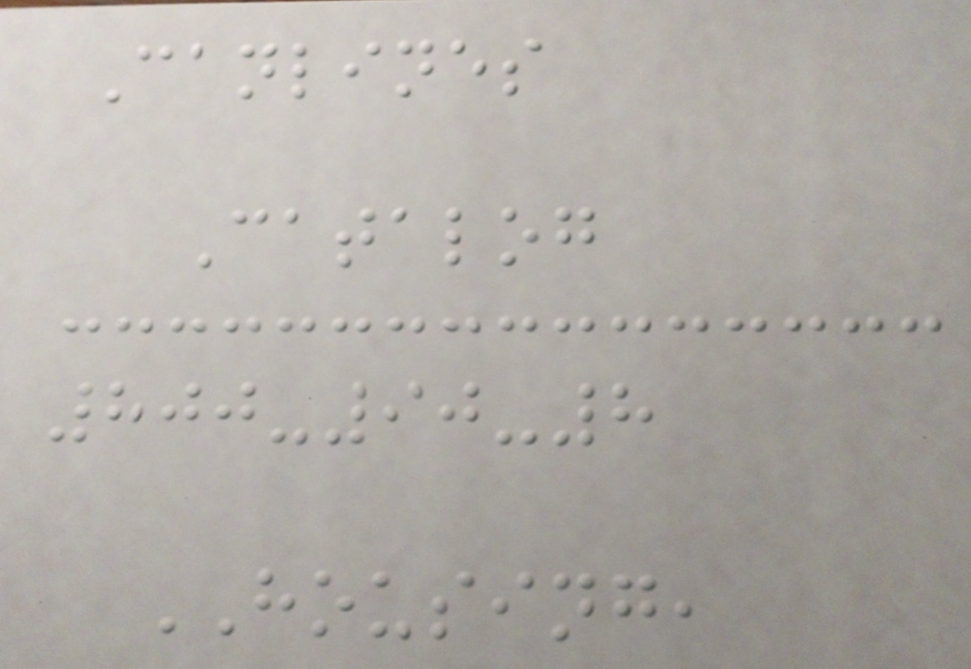Canlines
Catalog
800-90-8
HOUSING,
